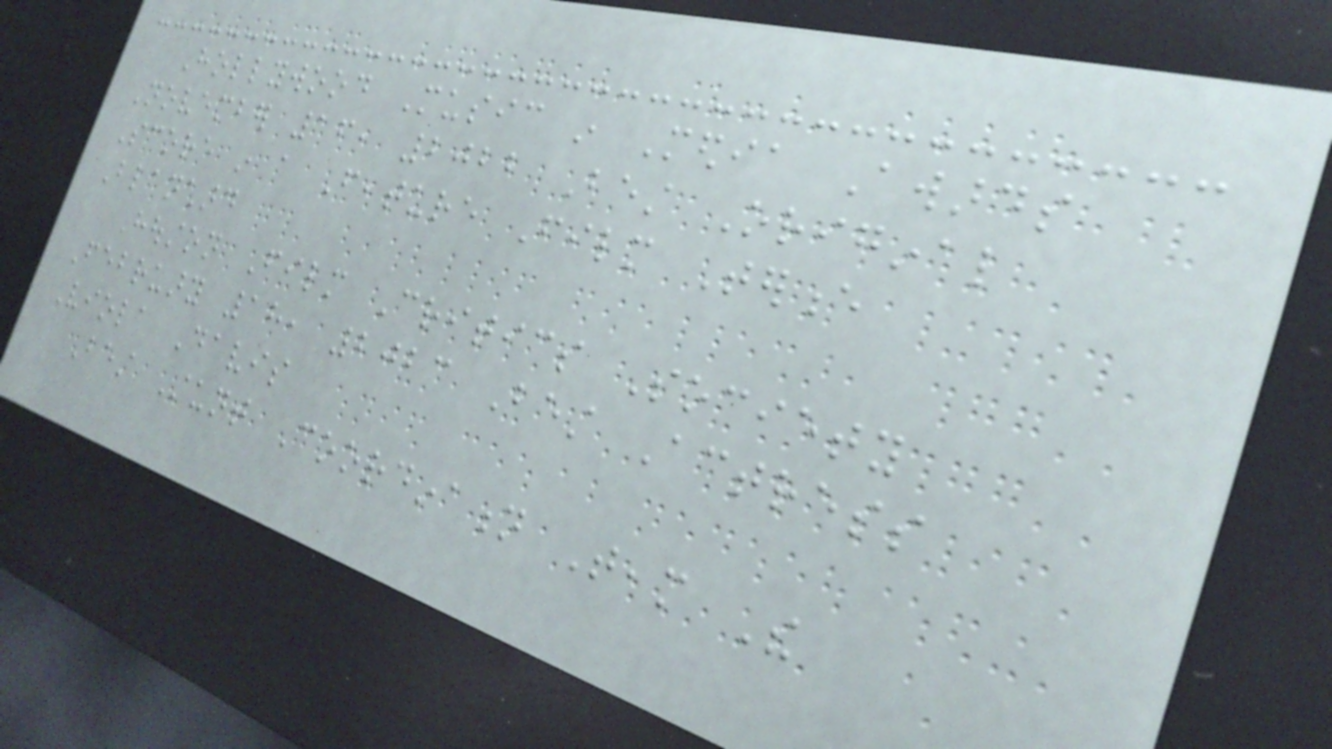Hollywood Music in Media Awards
November 16, 2022 Best Original
Score in a Feature Film Terence
Blanchard
Houston Film Critics Society
February 18, 2023 Best Actress
Viola Davis
Best Stunt Coordination Team The
